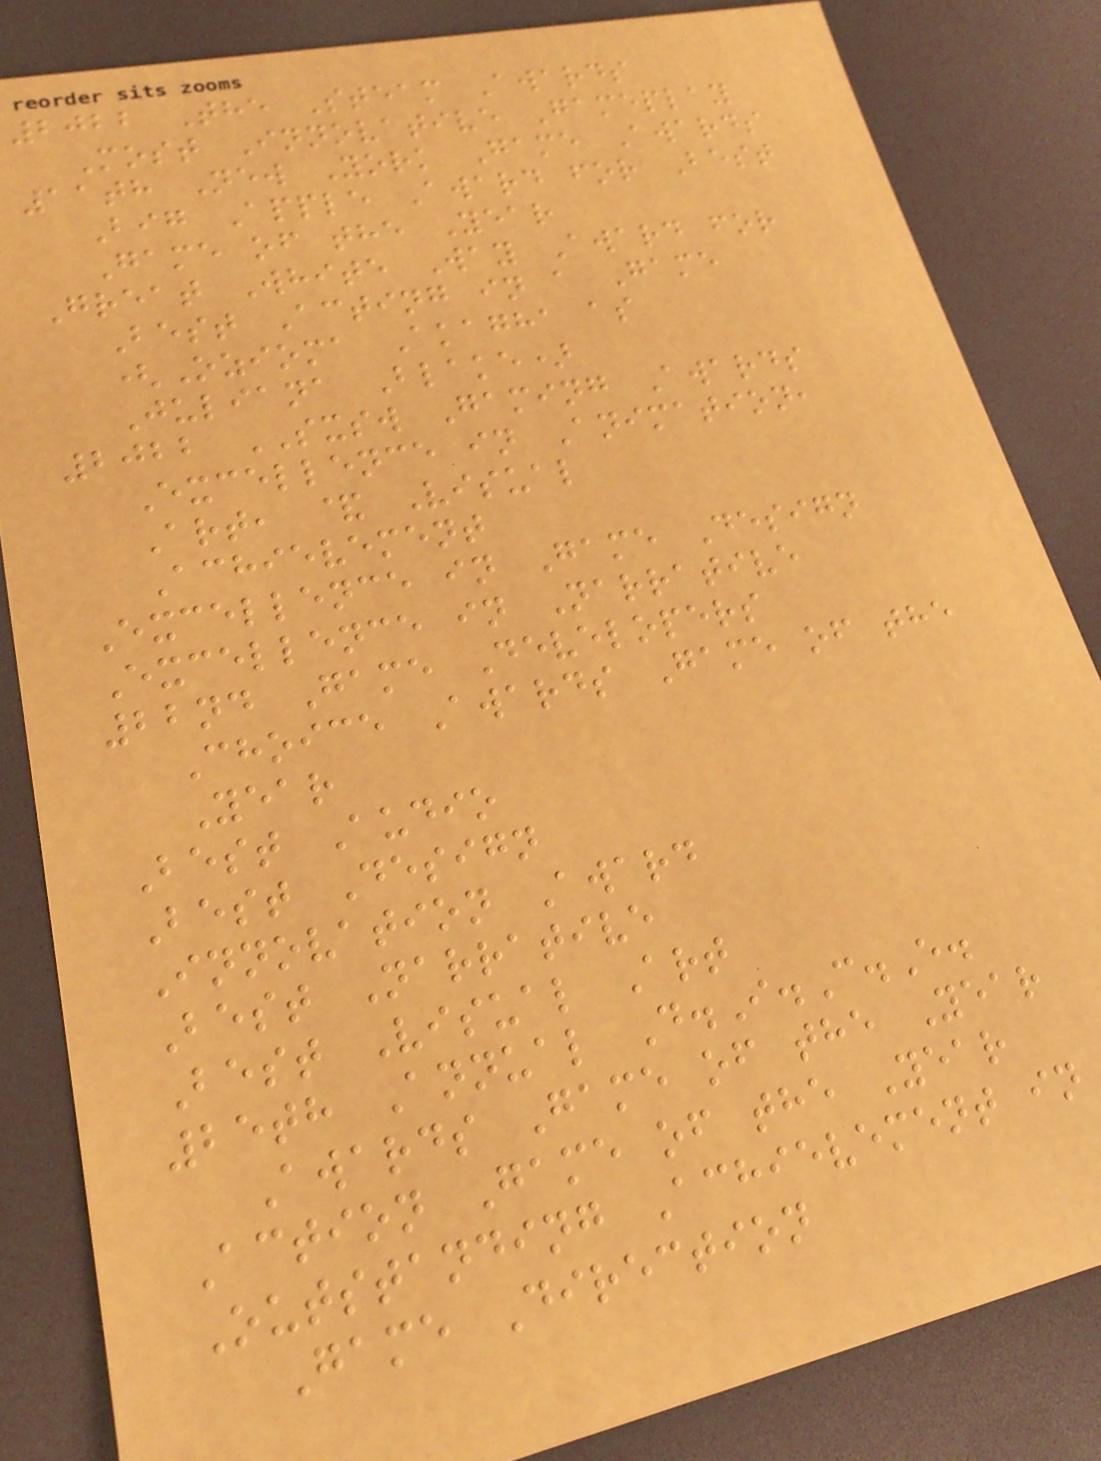2022 The Steam Awards
Most Innovative Gameplay
11th New York Game Awards
Big Apple Award for Best
Game of the Year
Great White Way Award for
Best Acting in a Game
(Ozioma Akagha as
Juliana Blake)
2022 SXSW Gaming Awards
Excellence in Animation,
Art, & Visual
Achievement
Excellence in Game Design
Excellence in Narrative
22nd Game Developers
Choice Awards Game of the
Year
Best Audio
Best Design
Innovation Award
Best Narrative
Best Visual Art
25th Annual D.I.C.E.
Awards Game of the Year
Action Game of the Year
Outstanding Achievement in
Game Direction
